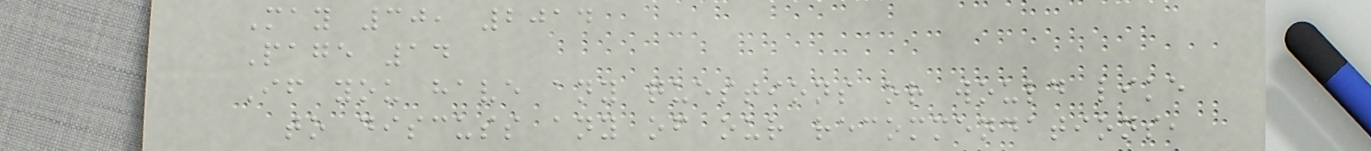May 30, 2014
Page 14
If you have any questions or would like
to discuss any of our recommendations,
